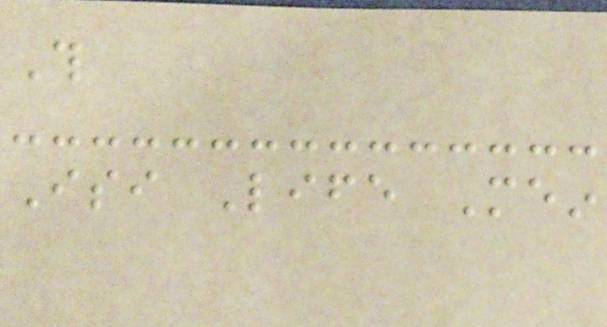This
Isi Life Mein
